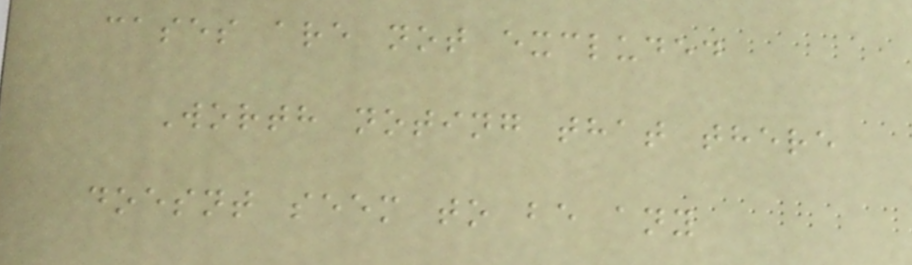cases are not excluded
Worth noting that there
doesnt seem to be any
